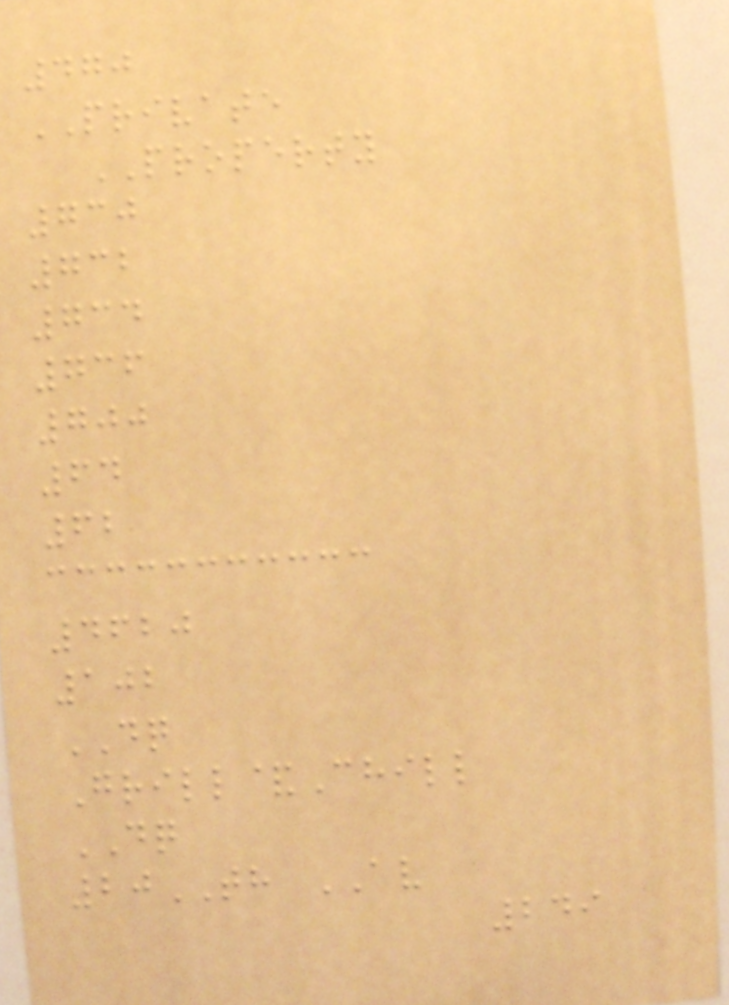470
PRIVATE
PROPERTY
730
732
734
736
700
64
62
4620
102
DQ
Grill&Chill
DQ
20TH AV
249
